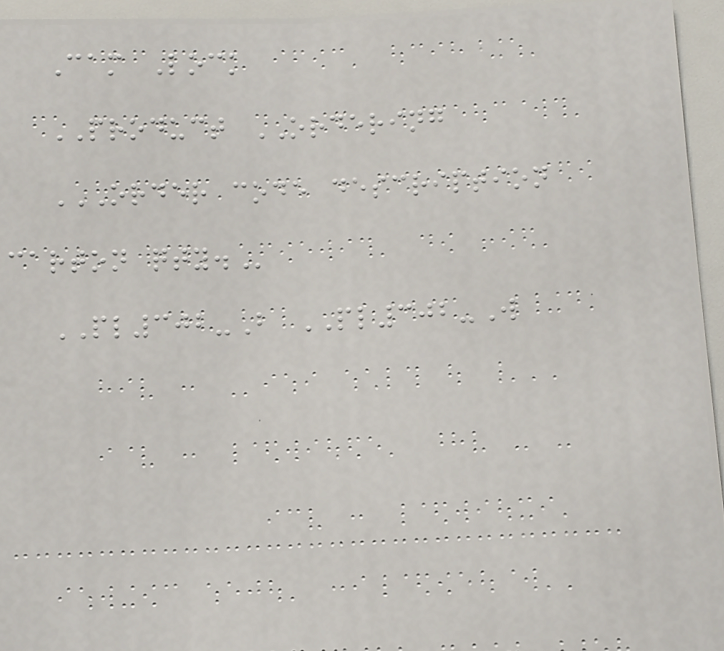Cam Lock
PRODUCT ORDERING
ORDER CODE DESCRIPTION
CARTON QTY.
PL302-B PL302-W
